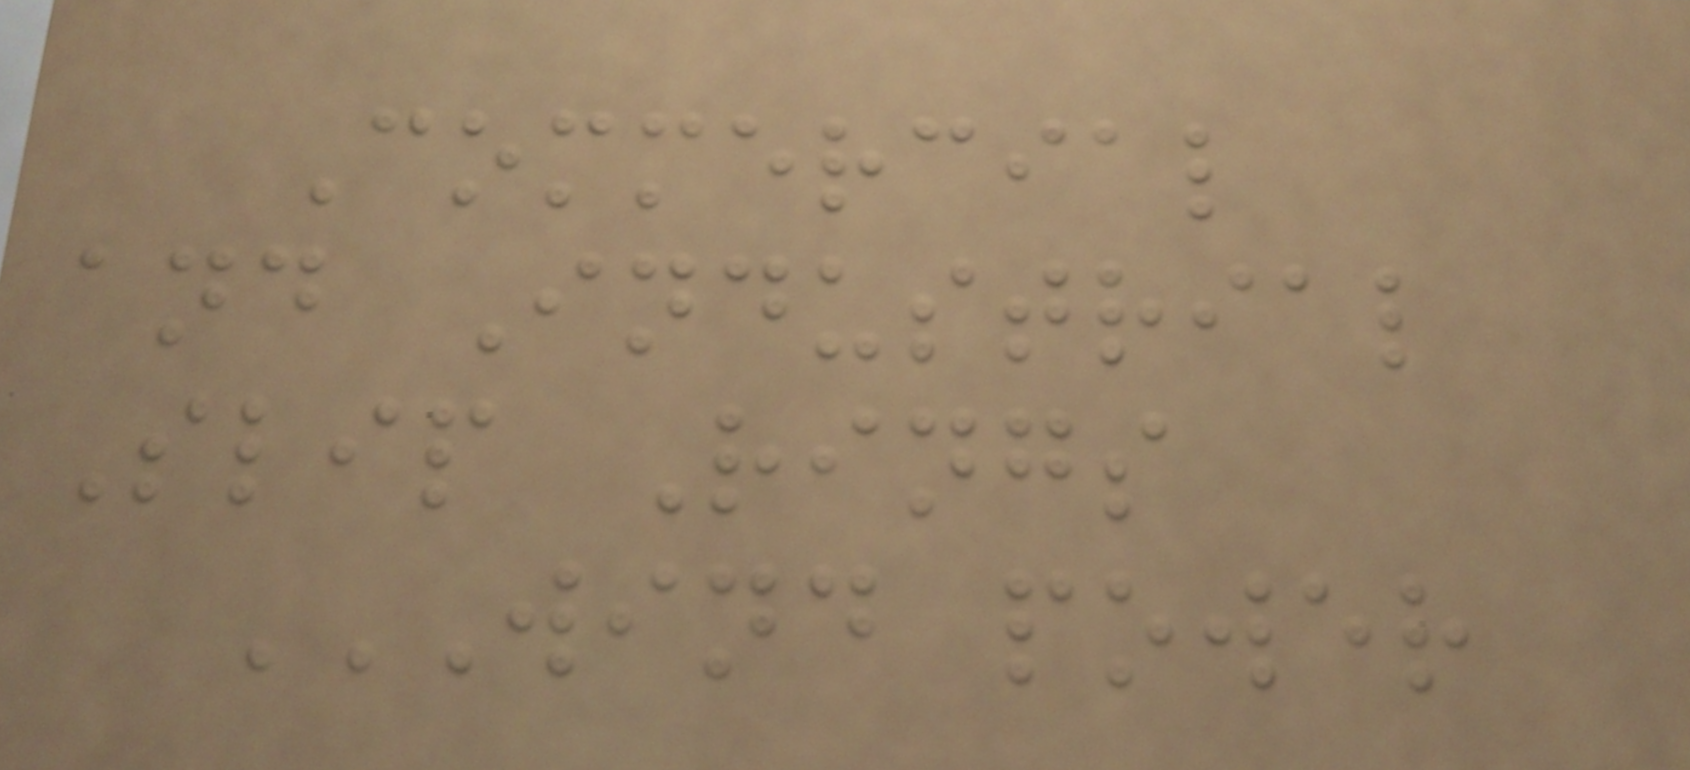Commercial
and Industrial
Slip Rings
WIND POWER
